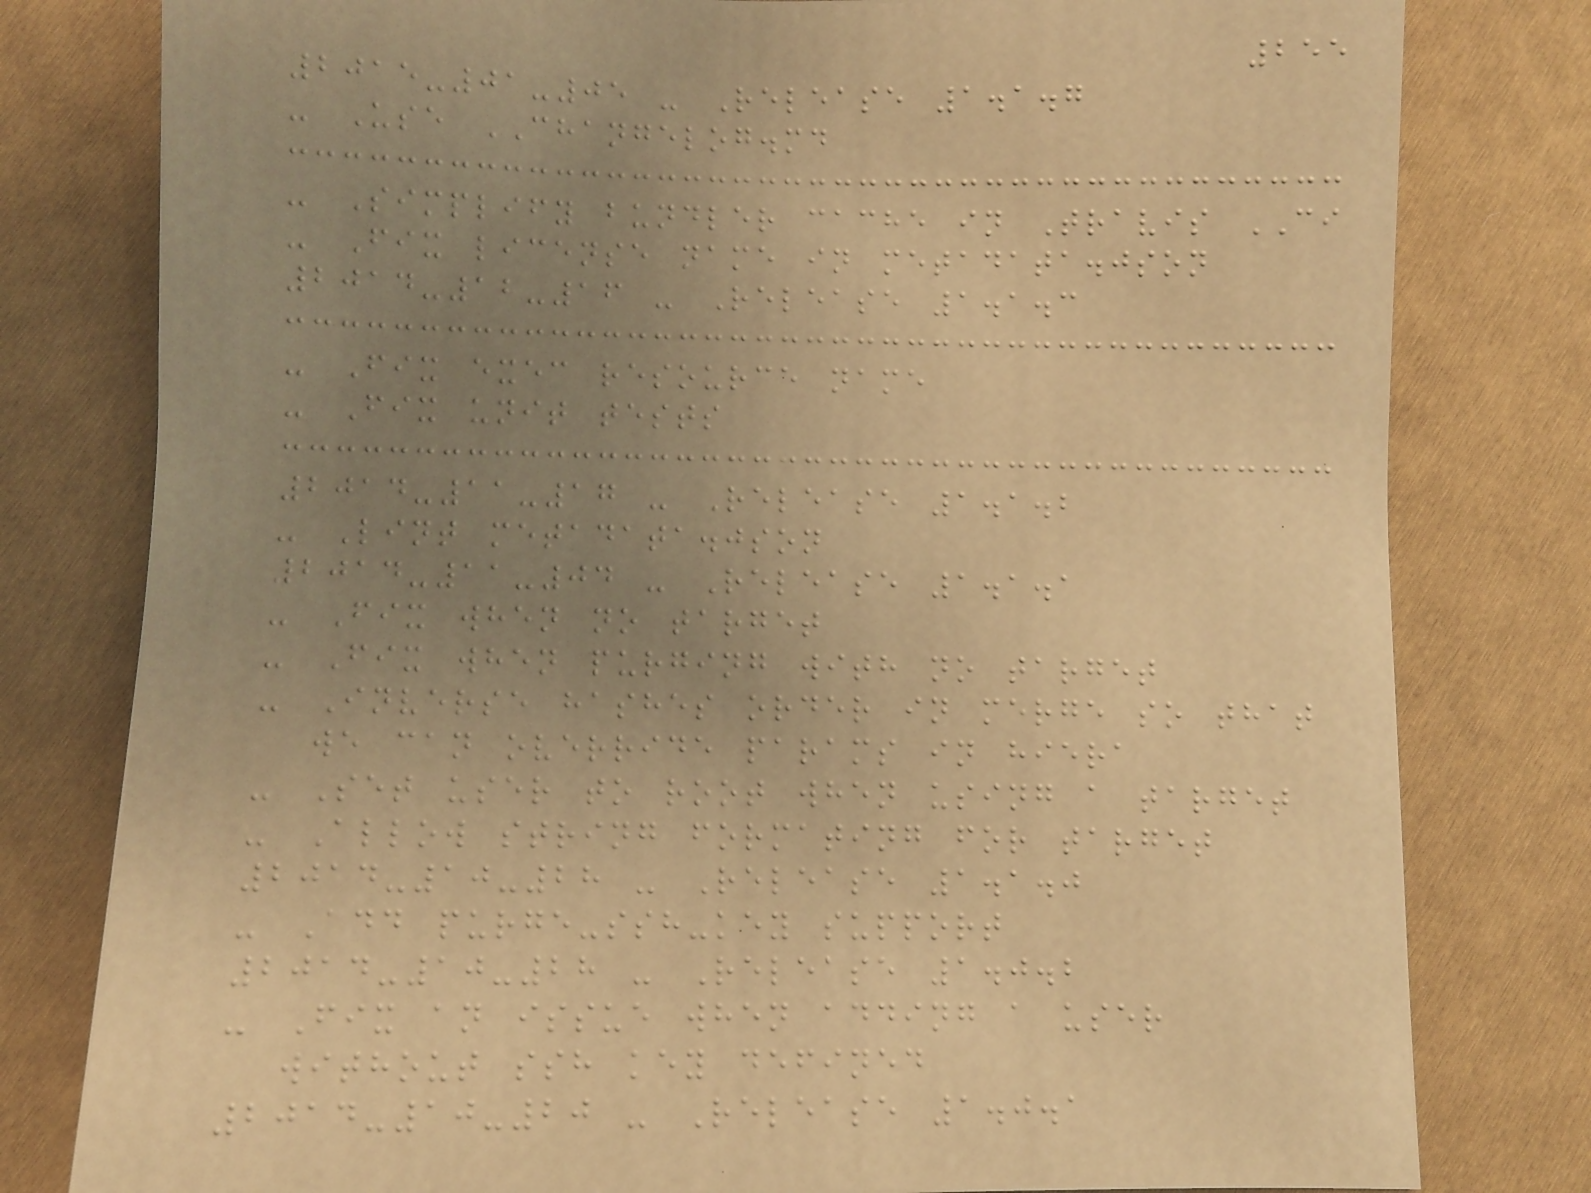255
2015-01-05 - Release 1.1.7
- Use CHANGELOG.md
- Simplify bundler cache in Travis CI
- Fix license name in metadata.json
2014-12-16 - Release 1.1.3
- Fix exec resource name
- Fix unit tests
2014-11-17 - Release 1.1.2
- Lint metadata.json
2014-11-04 - Release 1.1.1
- Fix when no target
- Fix when purging with no target
- Inverse hashes order in merge so that
we can override params in hiera
- Set user to root when using a target
- Allow string formating for target
2014-10-28 - Release 1.1.0
- Add purge-ssh-key support
2014-10-28 - Release 1.0.2
- Fix an issue when adding a user
without ssh key defined
2014-10-20 - Release 1.0.1
